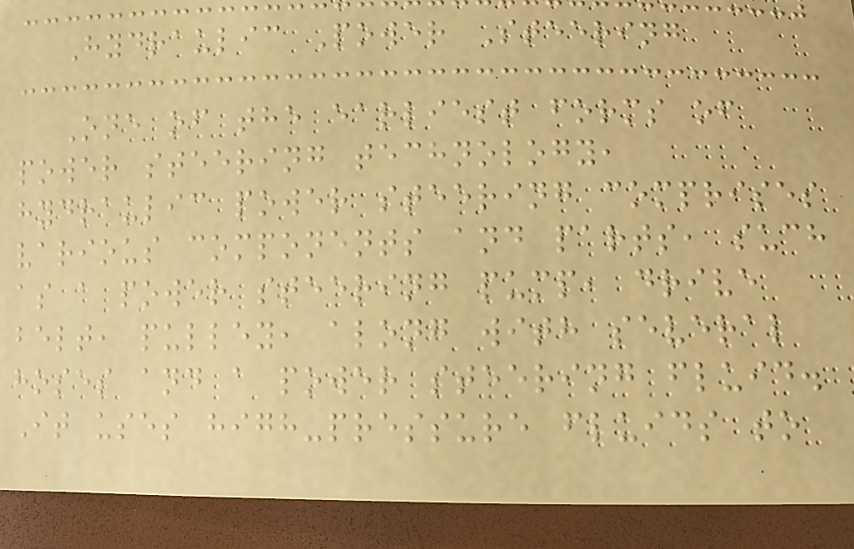Hydraulic Power Steering
One of the earliest forms of
power steering technology,
hydraulic power steering comprises
various components and parts, such
as a power steering pump, drive
belt, pulley, along with several
hoses and a power steering fluid.
It uses high-pressure fluids to
